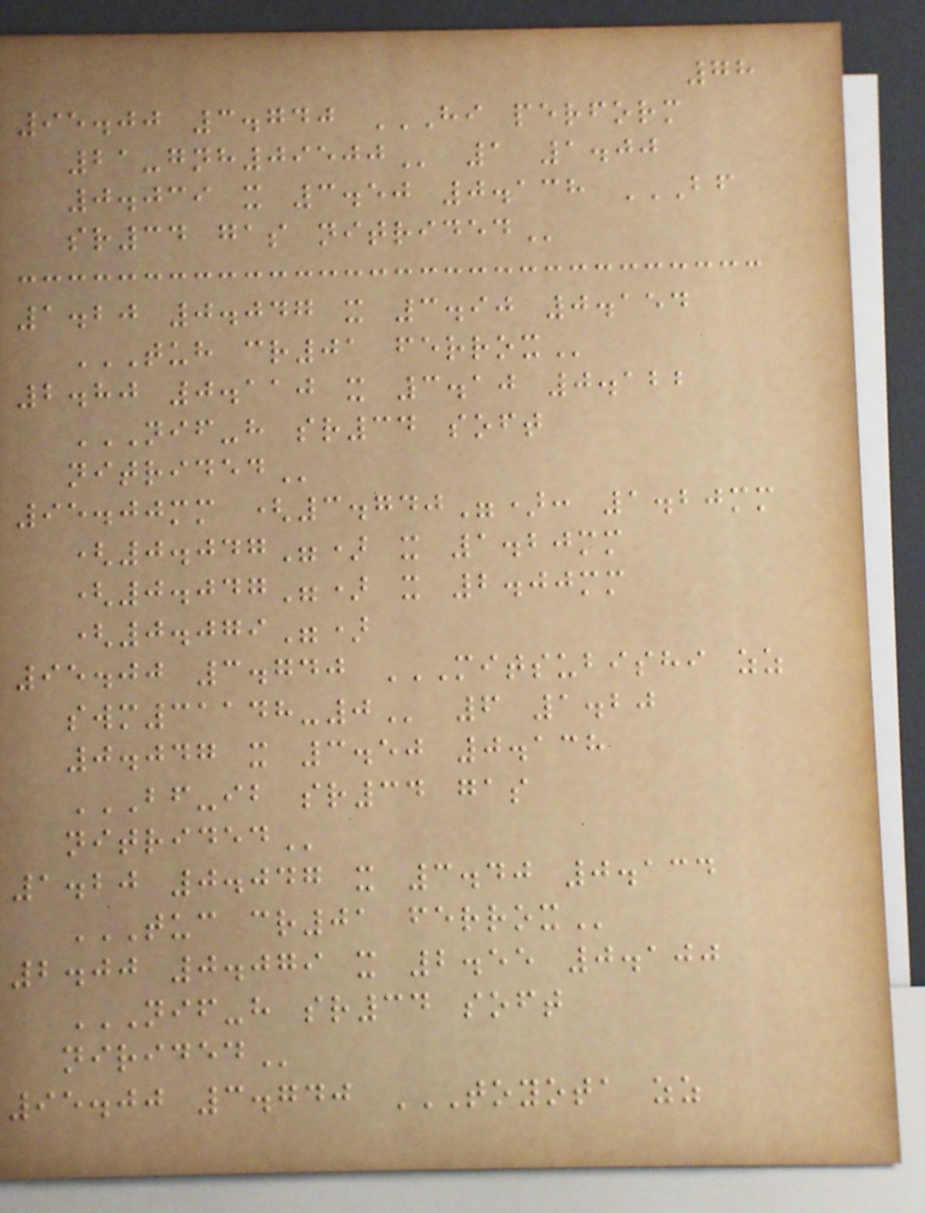78
95.00 3.740 HI PERFORM
21-GNH09500 1 1.00
0.039 x 3.50 0.138 BF
SR34 GAS NITRIDED
1.20 0.047 x 3.90 0.154
TUH CR01 FERROX
2.80 0.110 x 3.10 0.122
NIF-H SR34 SOFT
NITRIDED
95.00mm (3.740"): 1.20mm
(0.047") x 1.20mm
(0.047") x 2.00mm
(0.079")
95.00 3.740 MITSUBISHI ZZ
SWM31148-0 6 1.20
0.047 x 3.50 0.138
BF-IB SR34 GAS
NITRIDED
1.20 0.047 x 3.40 0.134
TUC CR01 FERROX
2.00 0.079 x 2.55 0.100
NIF-H SR34 SOFT
NIRIDED
95.00 3.740 TOYOTA ZZ
